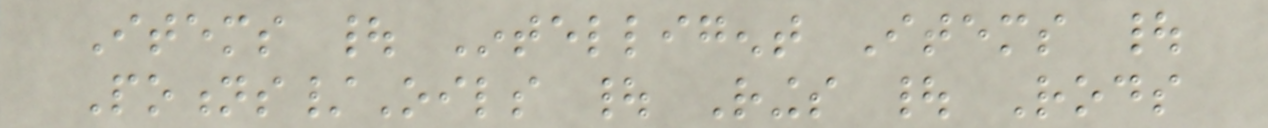Items | Intelligent Items |
Potions/Oils | Rings | Rods
